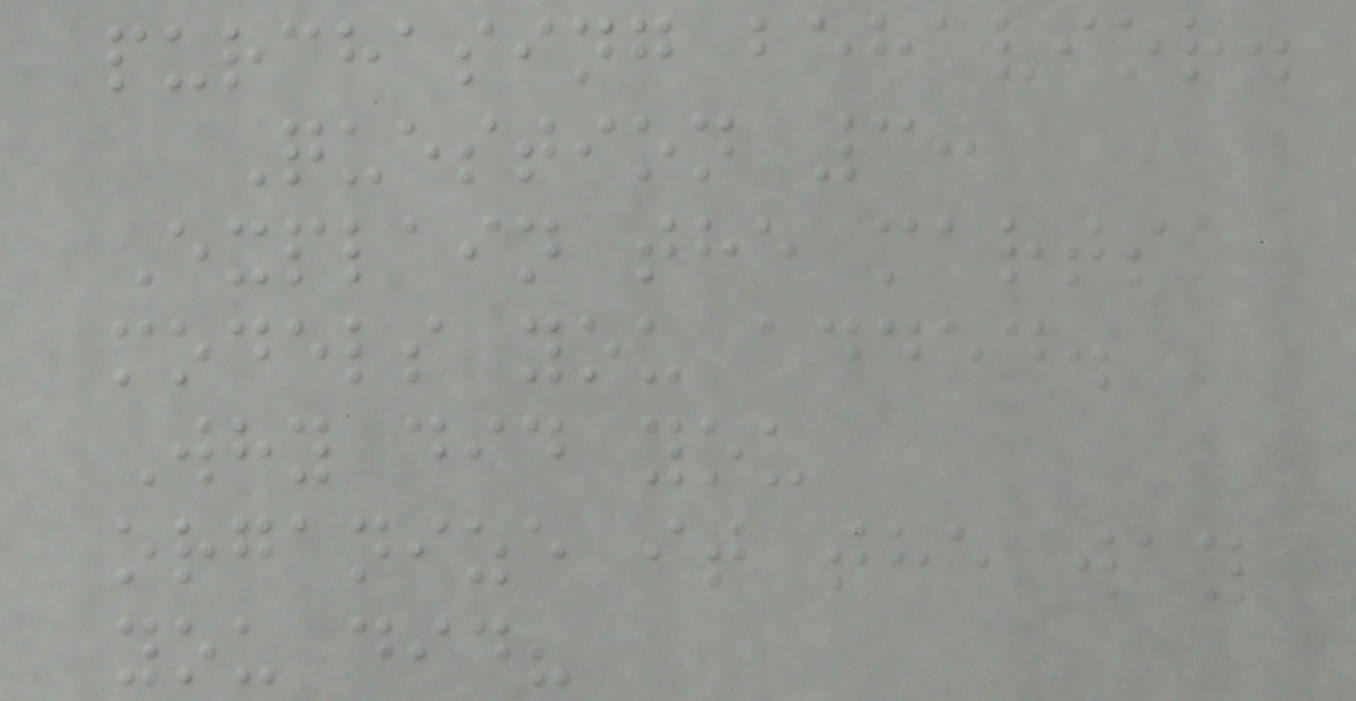purchasing behavior.
Question 3:
Explain the marts
models you added.
Why did you
organize it the way
you did?
